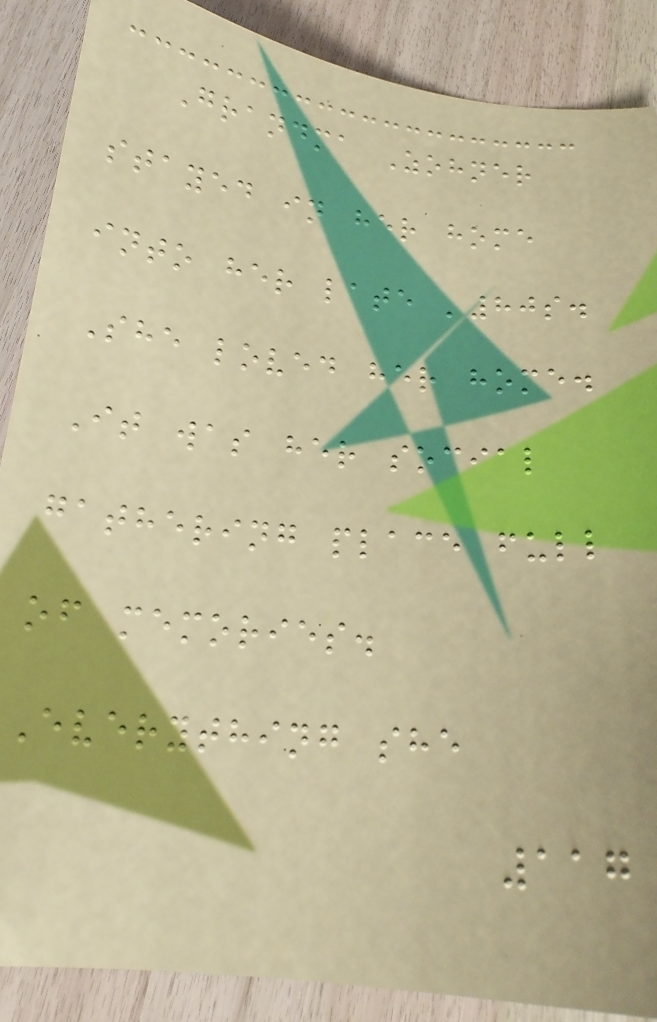Grandma Zohner
stayed in her home
into her late '80s.
She loved her home.
It was her social
gathering place full
of memories.
Everything she
117
